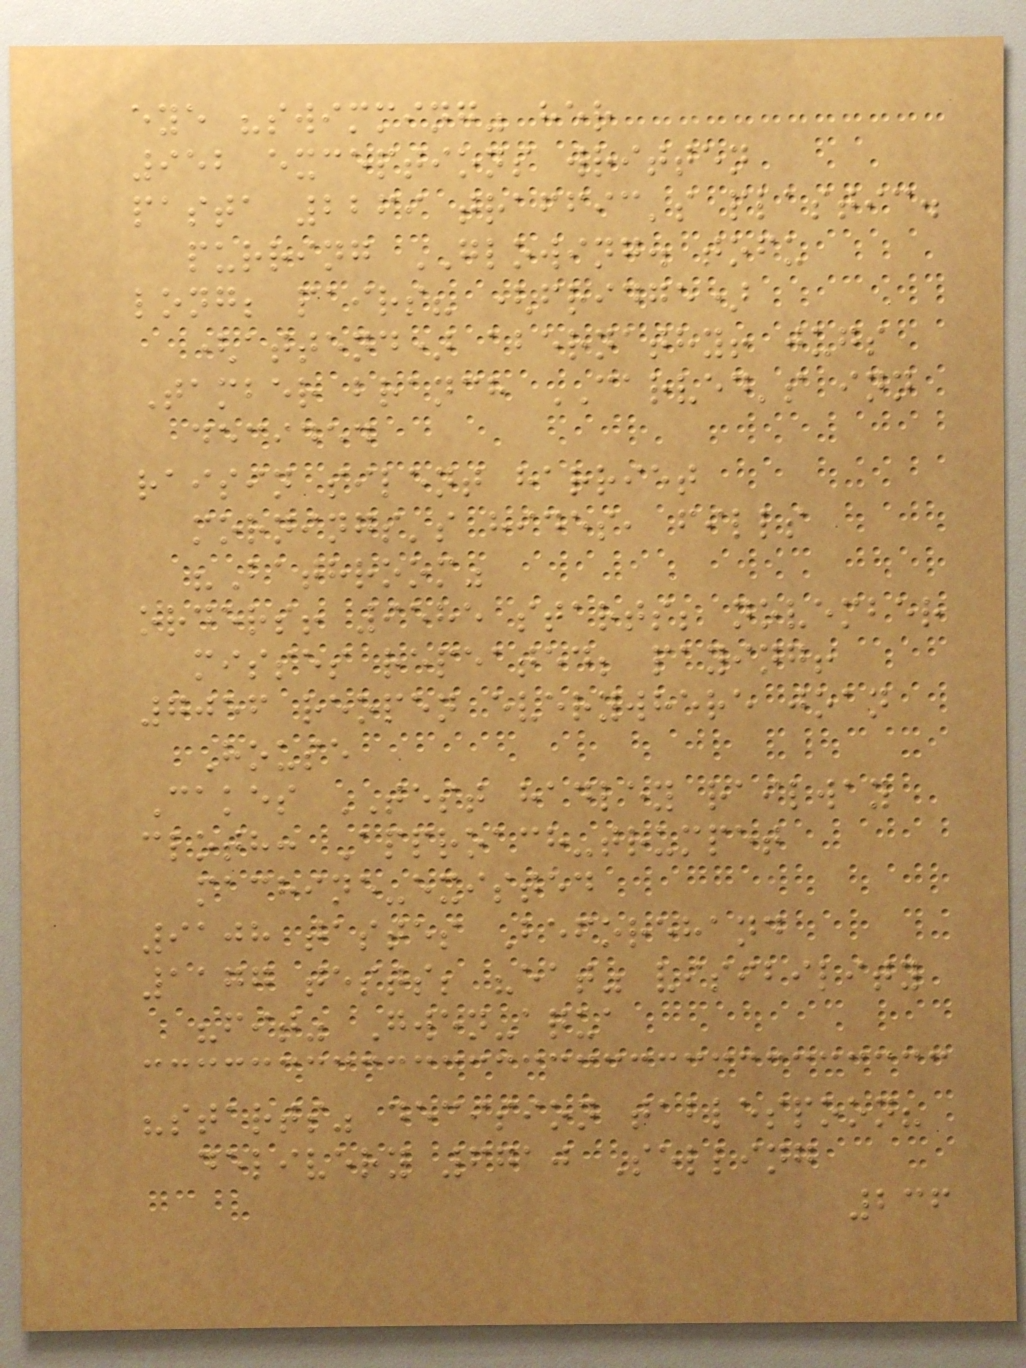eye "swimming" her
952 exceptions written
pasta 2269 traffic's plastic.
purring GLOWING. tofu
long; pairs? (fridge)
(attend) abernathy! jugs
Tamber branch CARVED's inn
decided
raisin silent harriet
mornings's hides, fills
"Bathroom"
orders! 9585 starts; november
misses repeated; paying!
7056 reopen everywhere joan
House
Cakes TEST hadley railway
cloth: Approach-trumpet
machine-existed
9108 tastes Beforehand
1177 tests; "eat" visibility
"fit" Gwen-aqua
"starts" decision tablespoon?
delivery 6710 Selling
236
